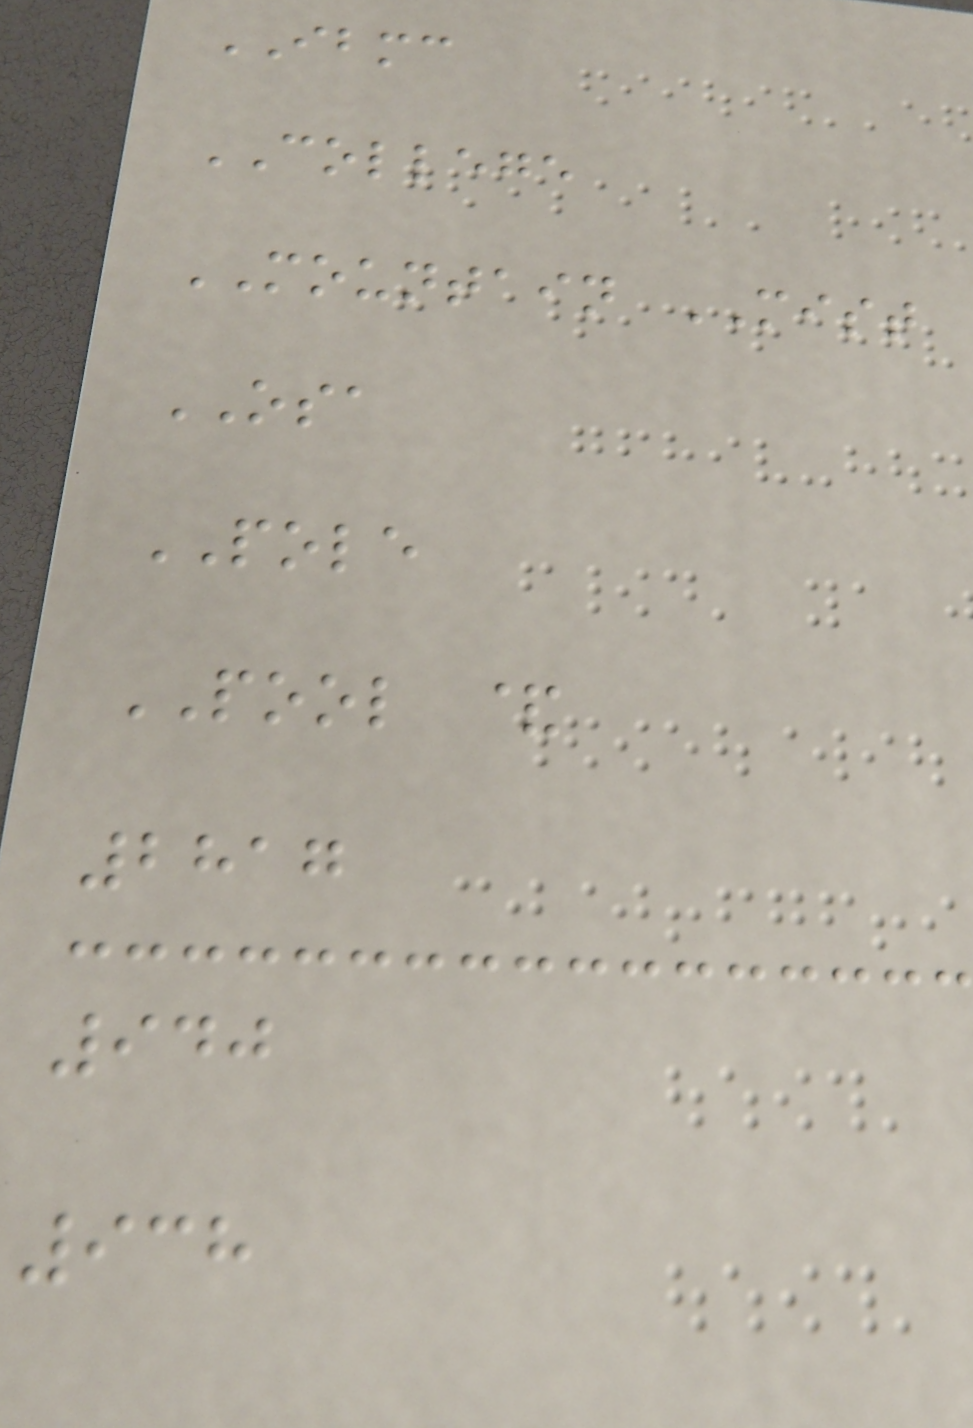IBMC
COLLEGE
MOUNTAIN MIST
OSA
POLE
POOL &
2817
940
938
